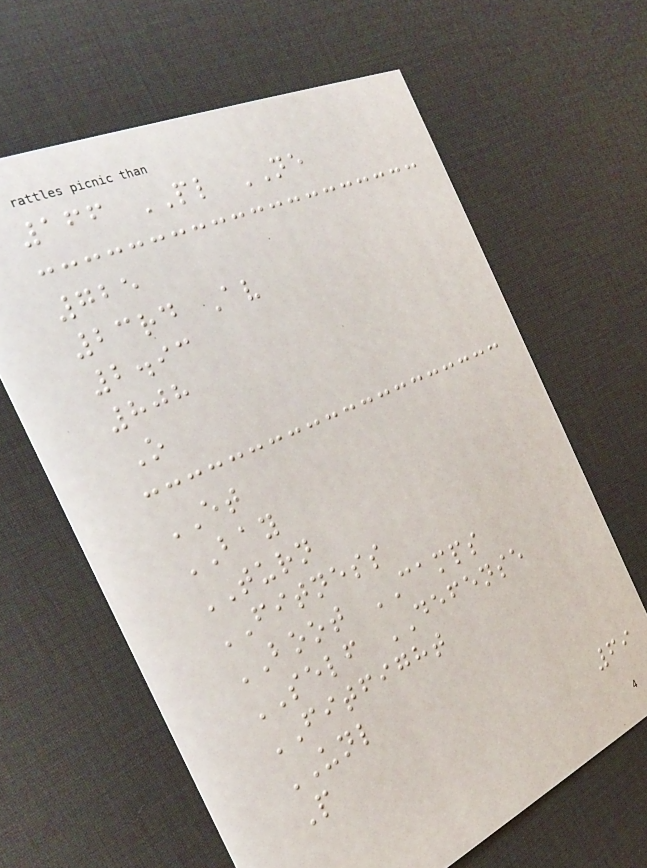166 PL NE
725
23rd Av
2.93
808
O
ET
BAY
TURN
FITNESS
BOOT CAMPS
SELF DEFENSE
FITFIGHT
UNL
P
69
